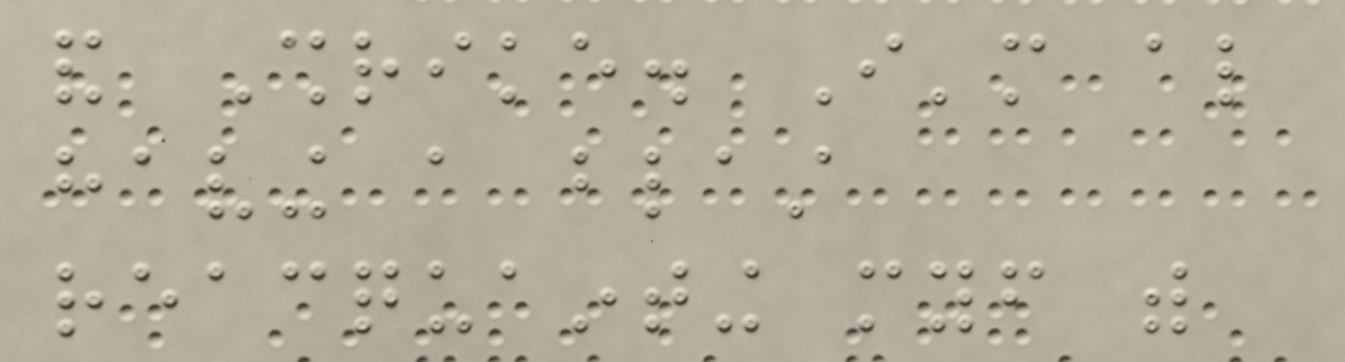and Shrike. I'm also
having a blast
reacquainting myself with
